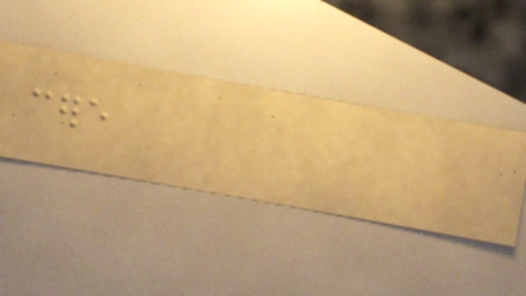cere
